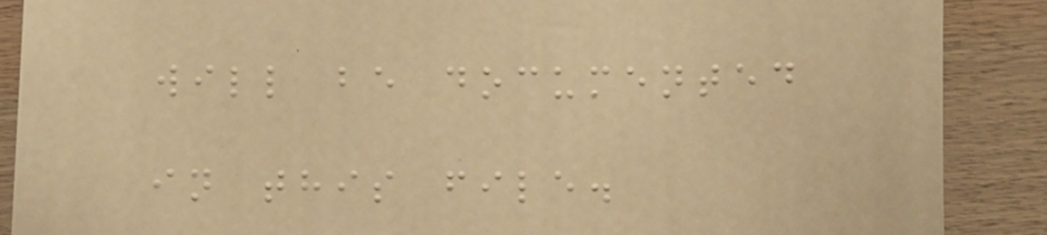will be documented
in this file.
